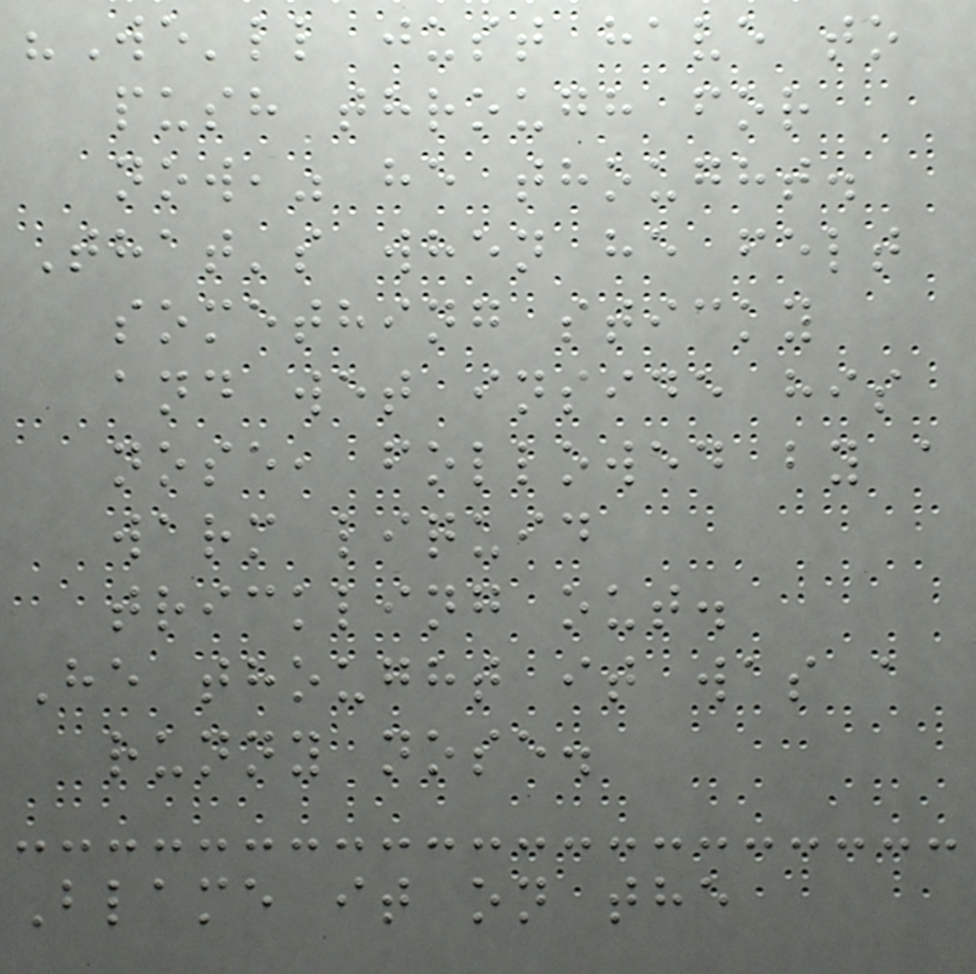"We'll just have to
push through for
now," he thought.
That's when he felt
something sticky
and wet inside his
nose, followed by a
warm liquid
trickling out.
He thought it was a
runny nose.
Blame it on the
